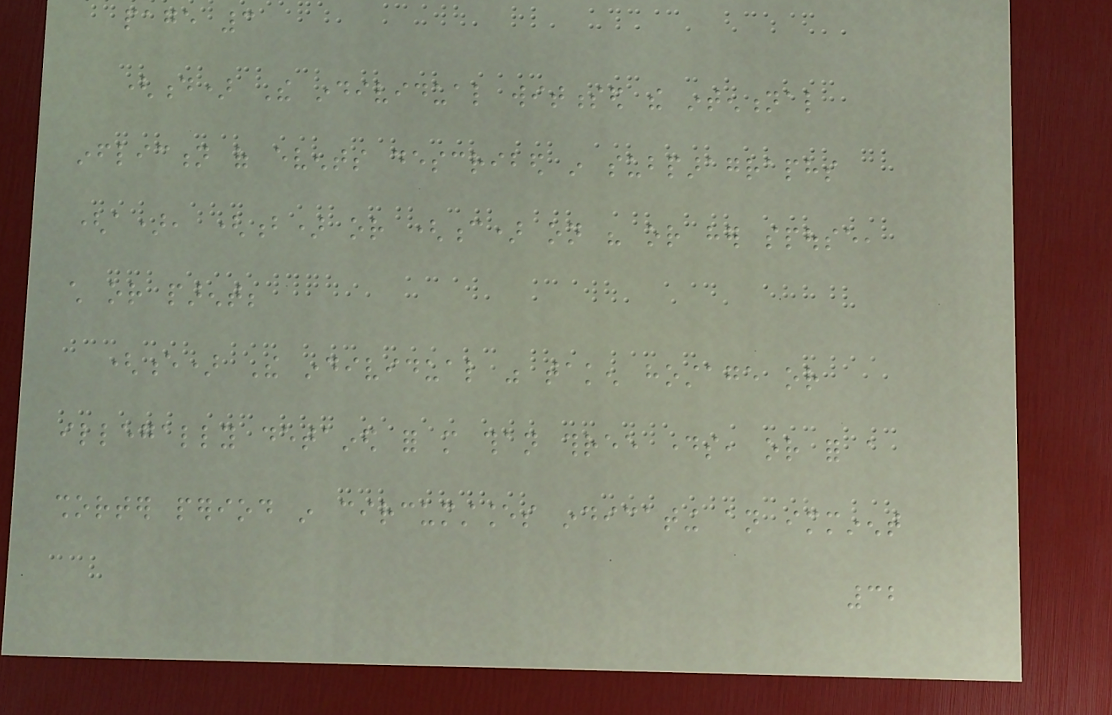page 3
(d) The individual witnessed the intentional
infliction of events described in subparagraphs
(a), (b) or (c) on his or her spouse,
child or parent;
(e) The individual was taken hostage or
illegally detained for more than three days, or for a
shorter period in circumstances indicating an imminent
32
